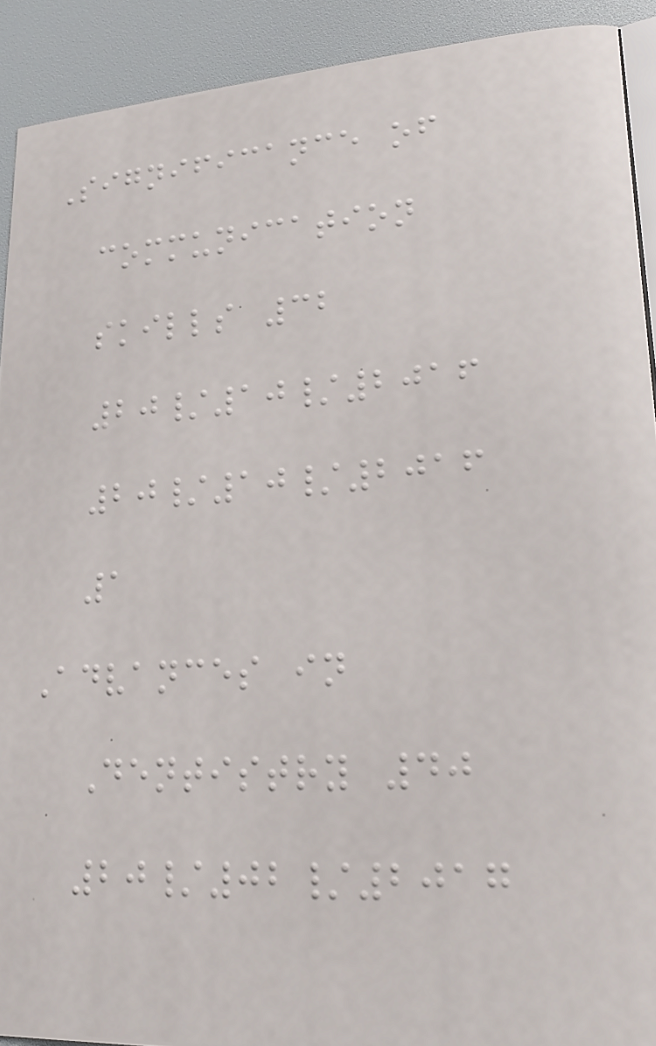Significance of
communication
skills 32
20/10/2016
20/10/2016
1
Advances in
Dentistry 40
20/02/2017
